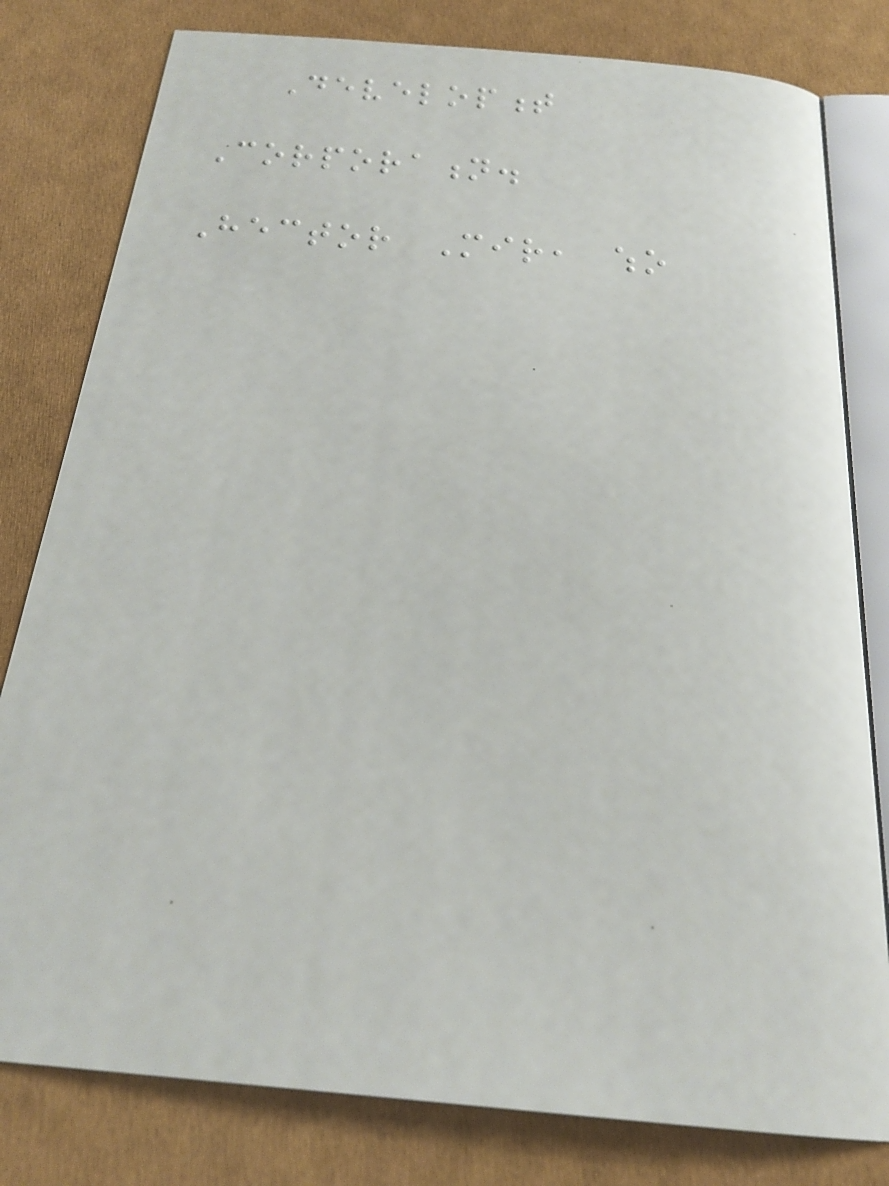Development
Corporation.
Hector Mir, who
